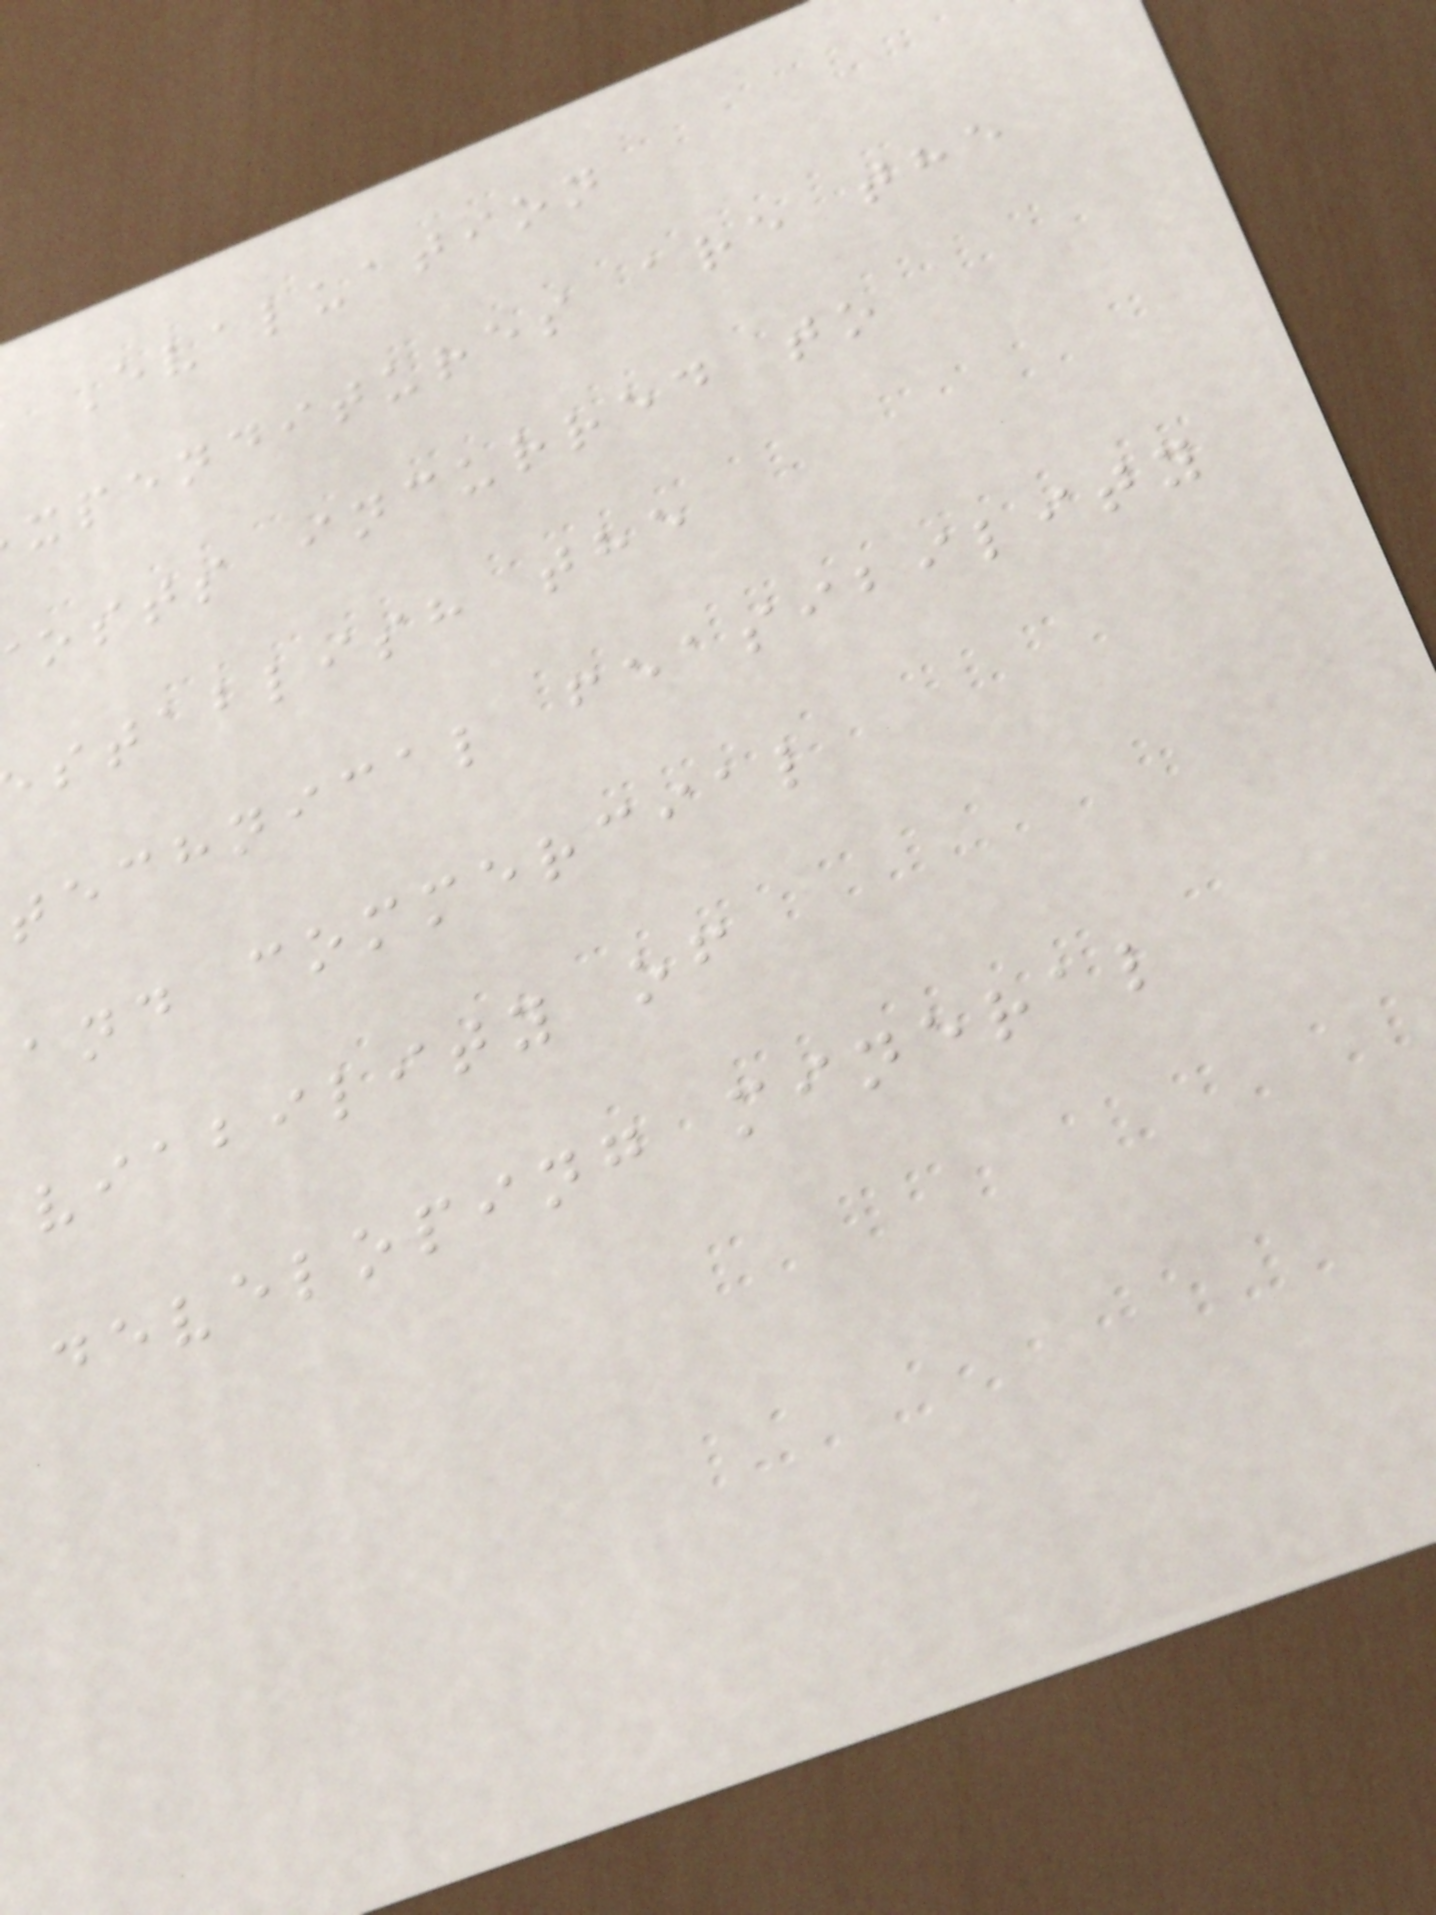Evaluation
xpenditures are the
osts incurred to
stablish the
technical feasibility
and commercial
viability of
developing mineral
